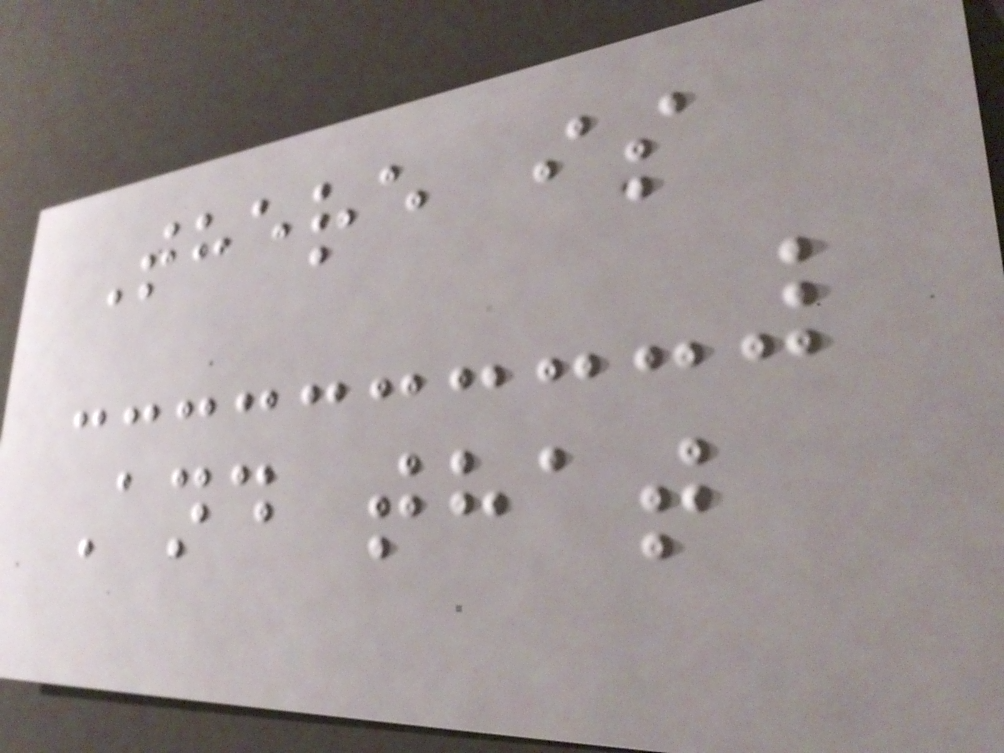There is
And that
